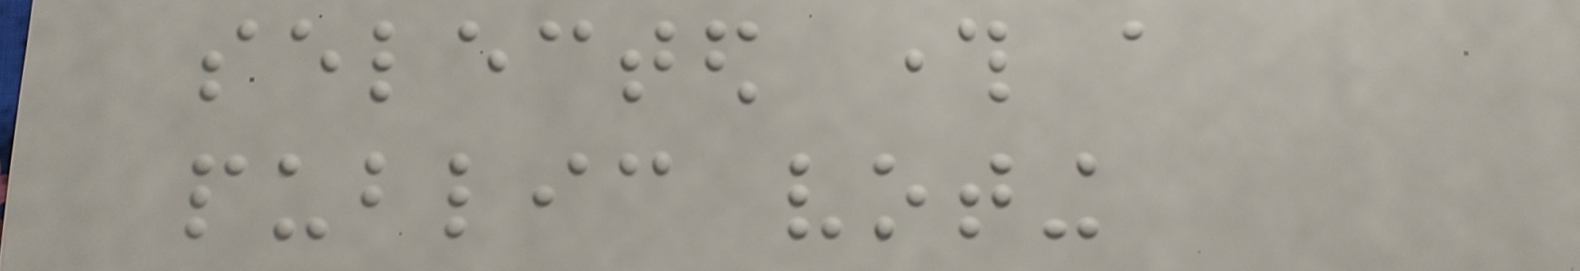selected through a
public voting
